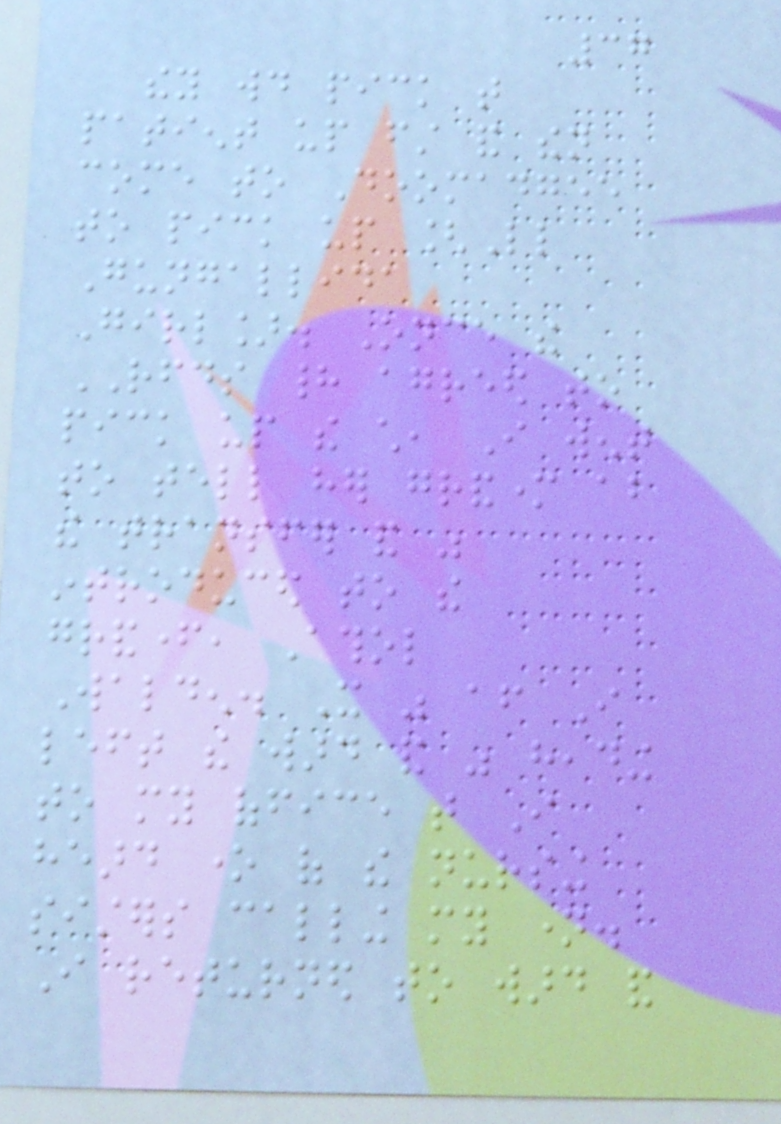37
they would pick that
patient up first and then
come to Doomadgee
to pick up [Little
Gungallida
Girl]. Once the
RFDS had agreed to
pick up the child, I went
to tell her grandmother about
the transfer and was
introduced to the
grandfather, Athol
Walden. It was after I
left the ward and was heading
to my office that I
heard one of the nursing
sisters calling my name.
I returned to ward and
